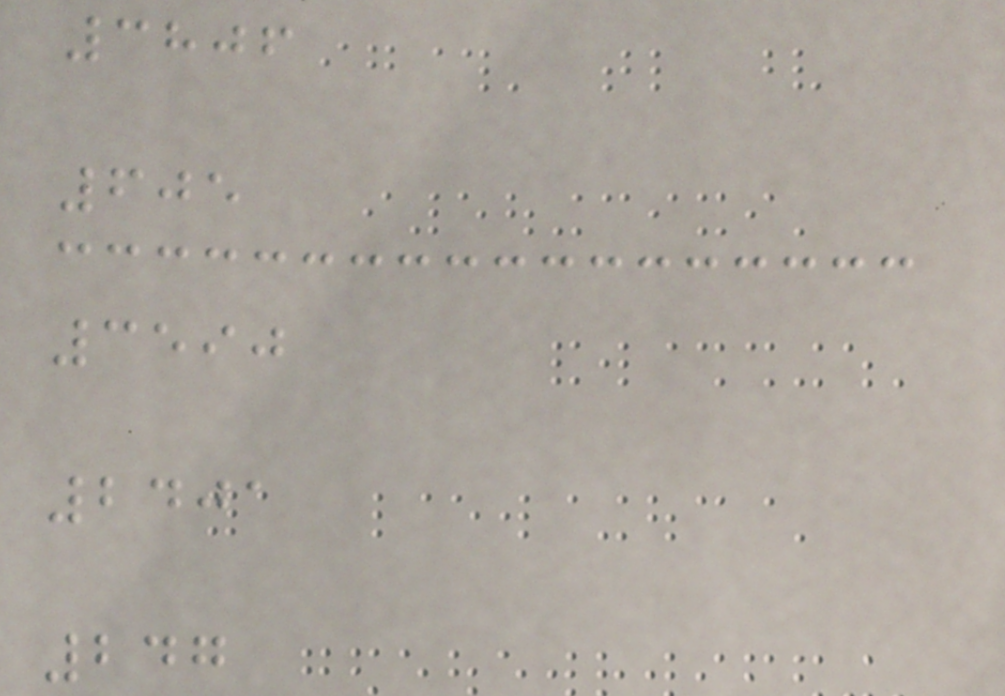3806
605
3590
2401
247
